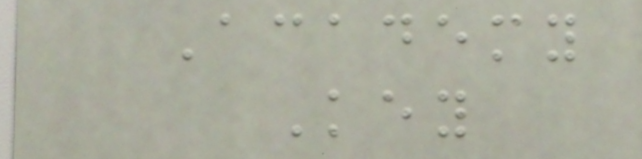Academy
Key
